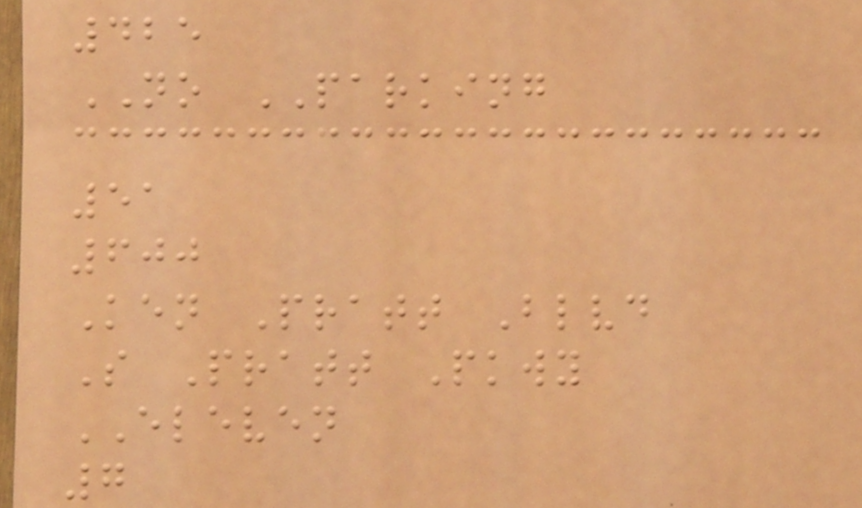425
NO PARKING
51
600
Ken Pratt Blvd
S Pratt Pkwy
ELEVEN
7
